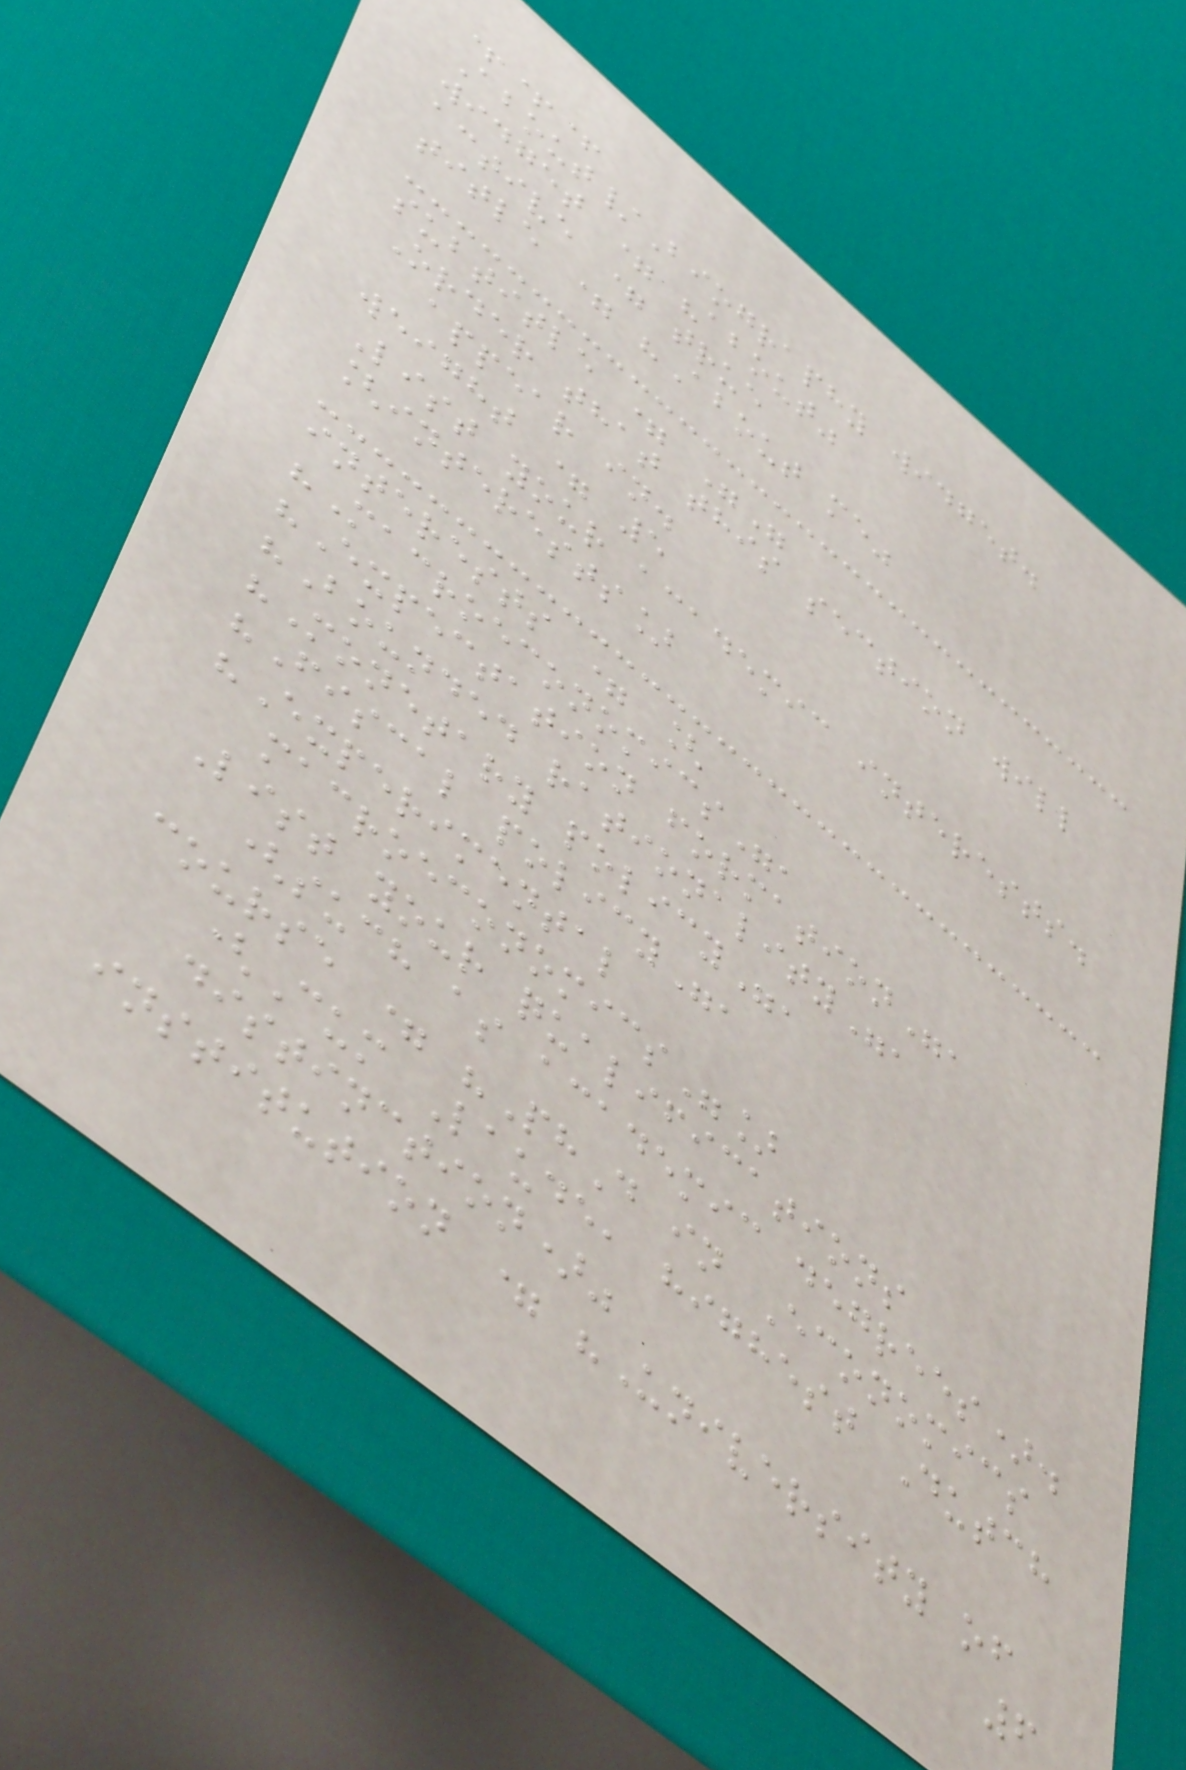+++
About/Biography widget.
widget = "about"
active = true
title = "About me"
subtitle = ""
Order that this section will
appear in.
weight = 5
List your academic interests.
[interests]
interests = [
"Macroeconomics",
"Expectation formation",
"Bounded rationality",
"Monetary policy",
"Fiscal policy",
"Experimental
macroeconomics"]
List your qualifications
(such as academic degrees).
course = "PhD in Economics
(Cum Laude, highest Dutch
distinction)"
institution = "University of
6
